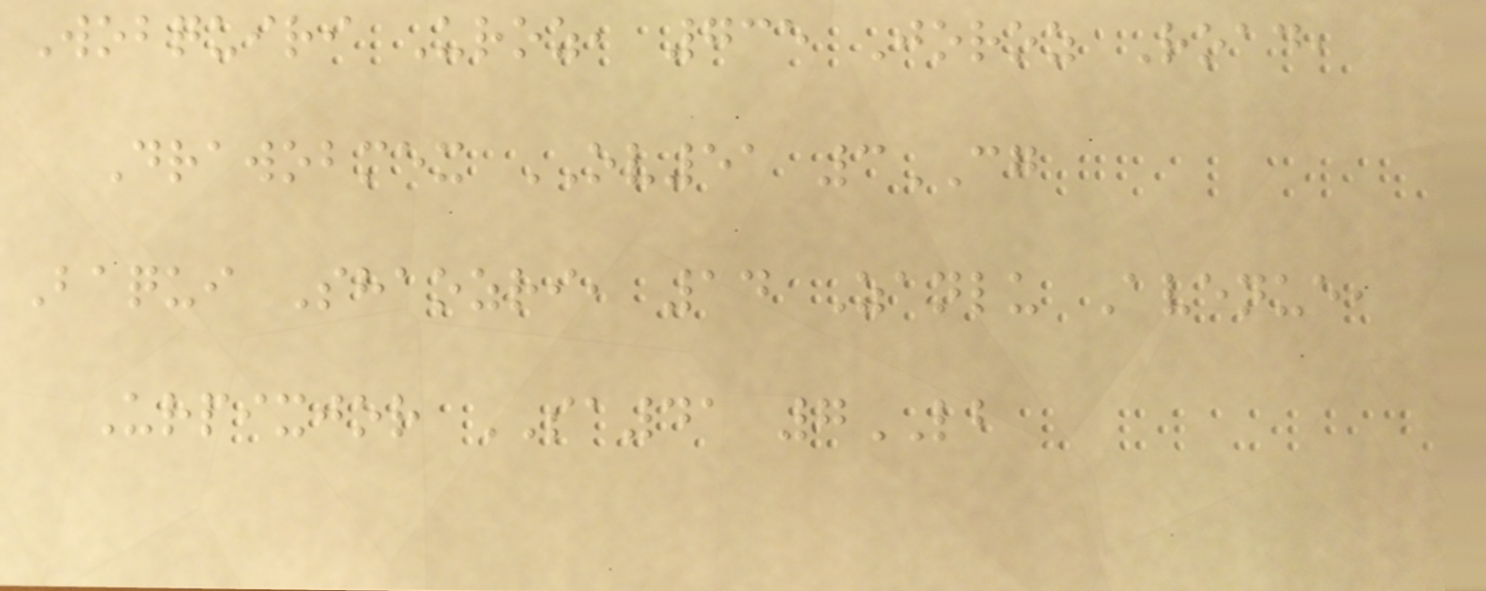Wobquiri Uroz, 735 Joroz Road,
Drawobmex OV51 3CG
Baqui Shaozri, 14 Zanlu Avenue,
Urpixjor SA41 7LB
